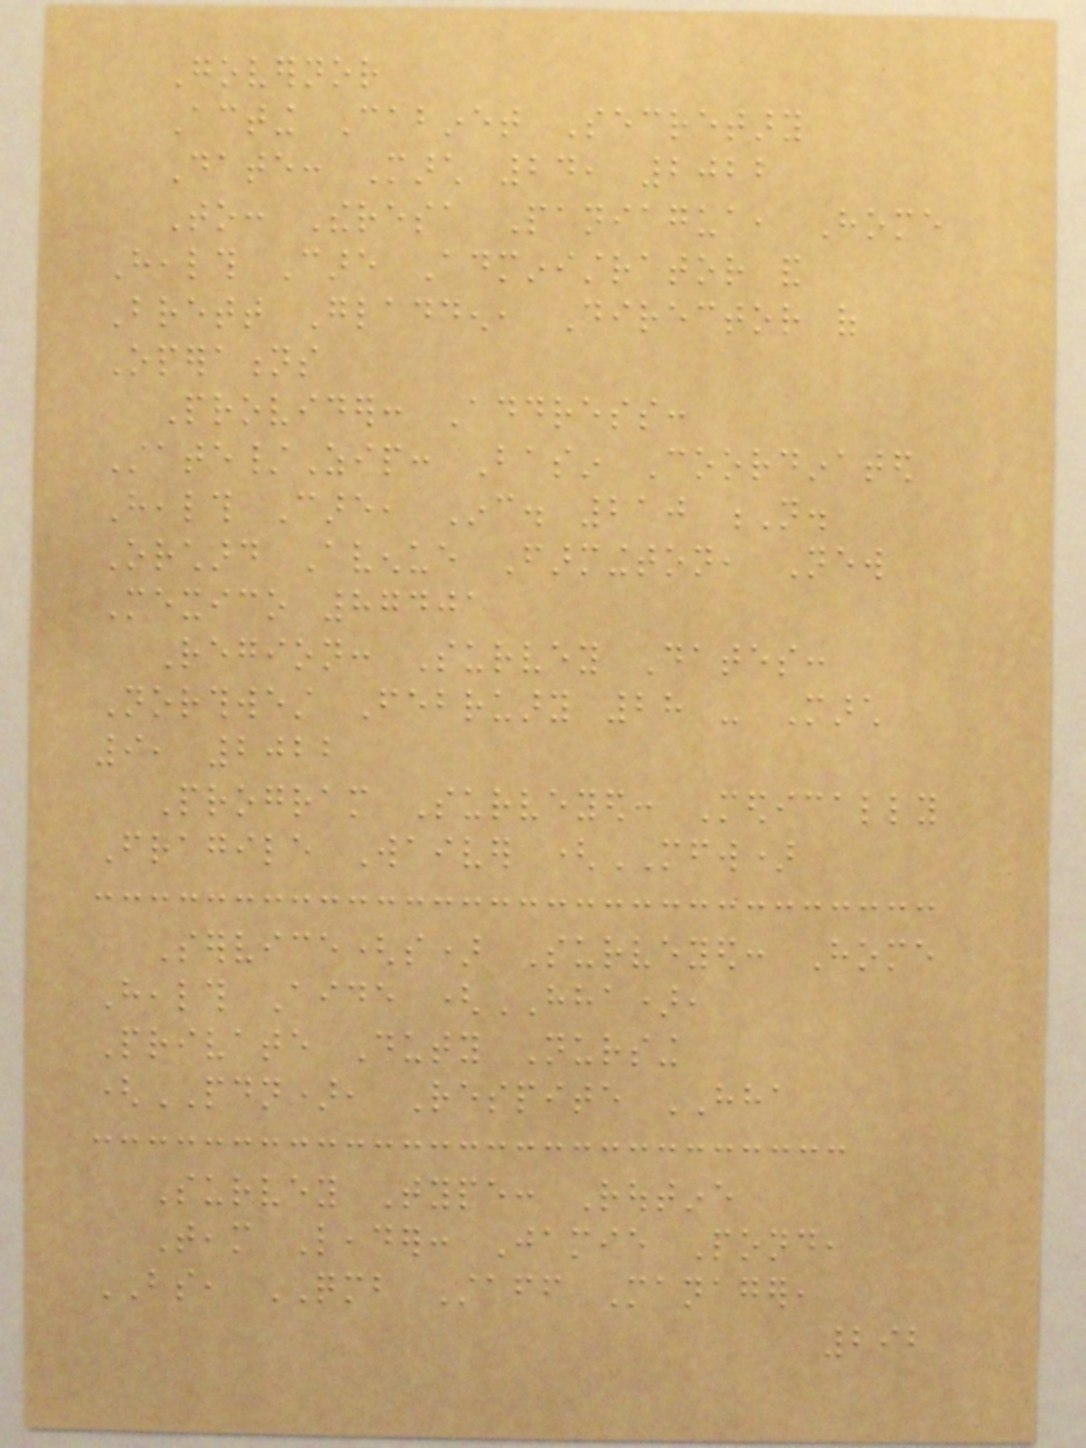Governor
Acting Cabinet Secretary
Date: March 24, 2022
To: Theresa Paniagua, Home
Health Care Administrator and
Brett Gladden, Director of
Operations
Provider: Address:
State/Zip: Basin Coordinated
Health Care, Inc. 210 N.
Orchard Avenue Farmington, New
Mexico 87401
Region: Survey Dates:
Northwest February 28 - March
9, 2022
Program Surveyed: Medically
Fragile Waiver (MFW)
Service(s) Surveyed: Home
Health Aide (HHA),
Private Duty Nursing
(PDN), Respite HHA
Survey Type: Routine
Team Leader: Jamie Pond,
BS, QMB Staff Manager,
292
